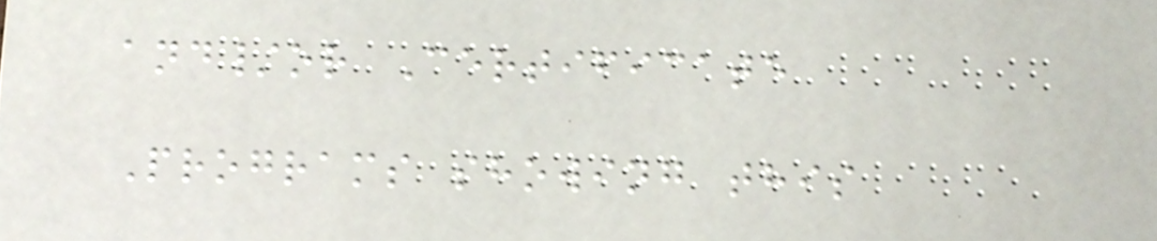and/or Certificate
Programs showing this
